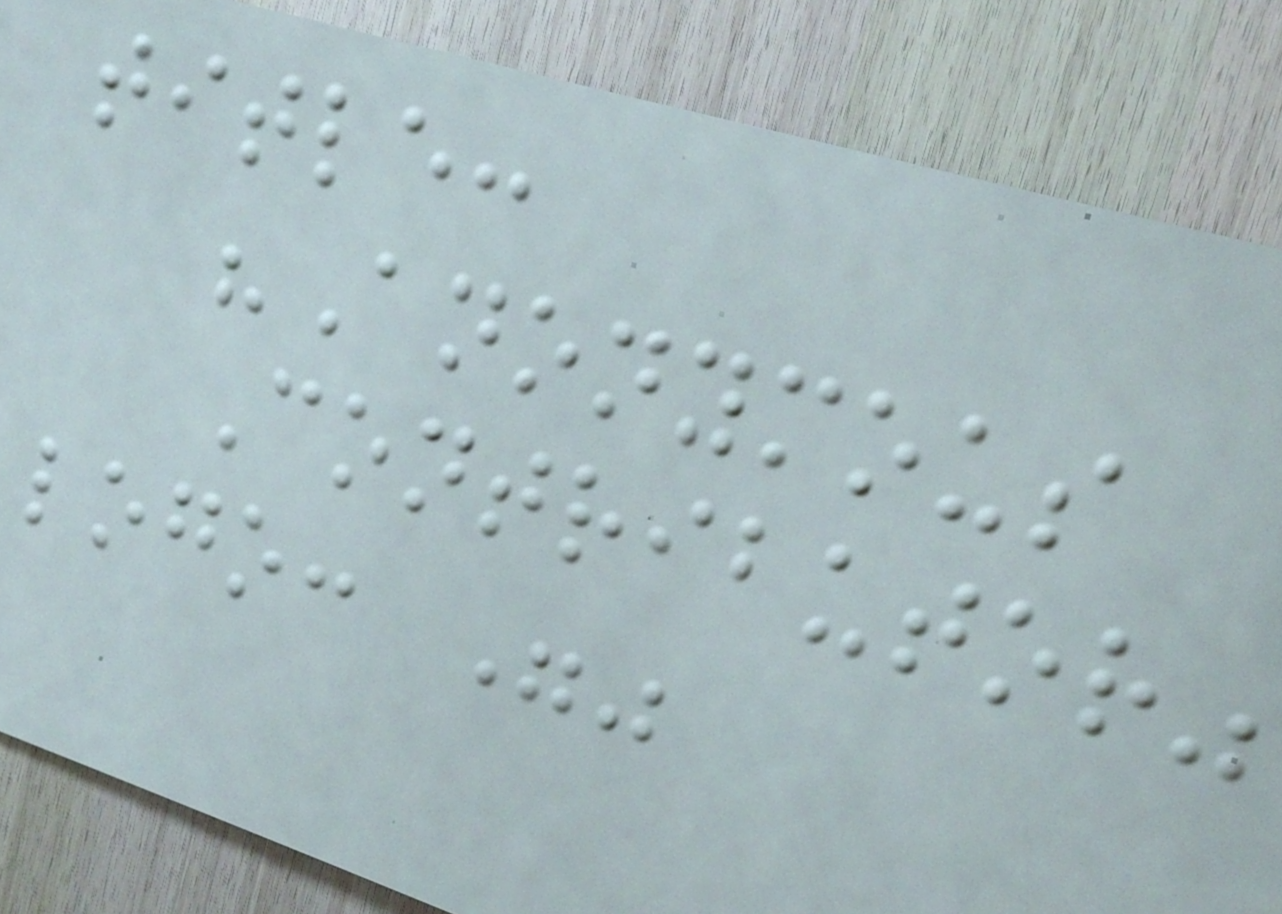title:
"Anonymous
Contributor"
logo: ""
